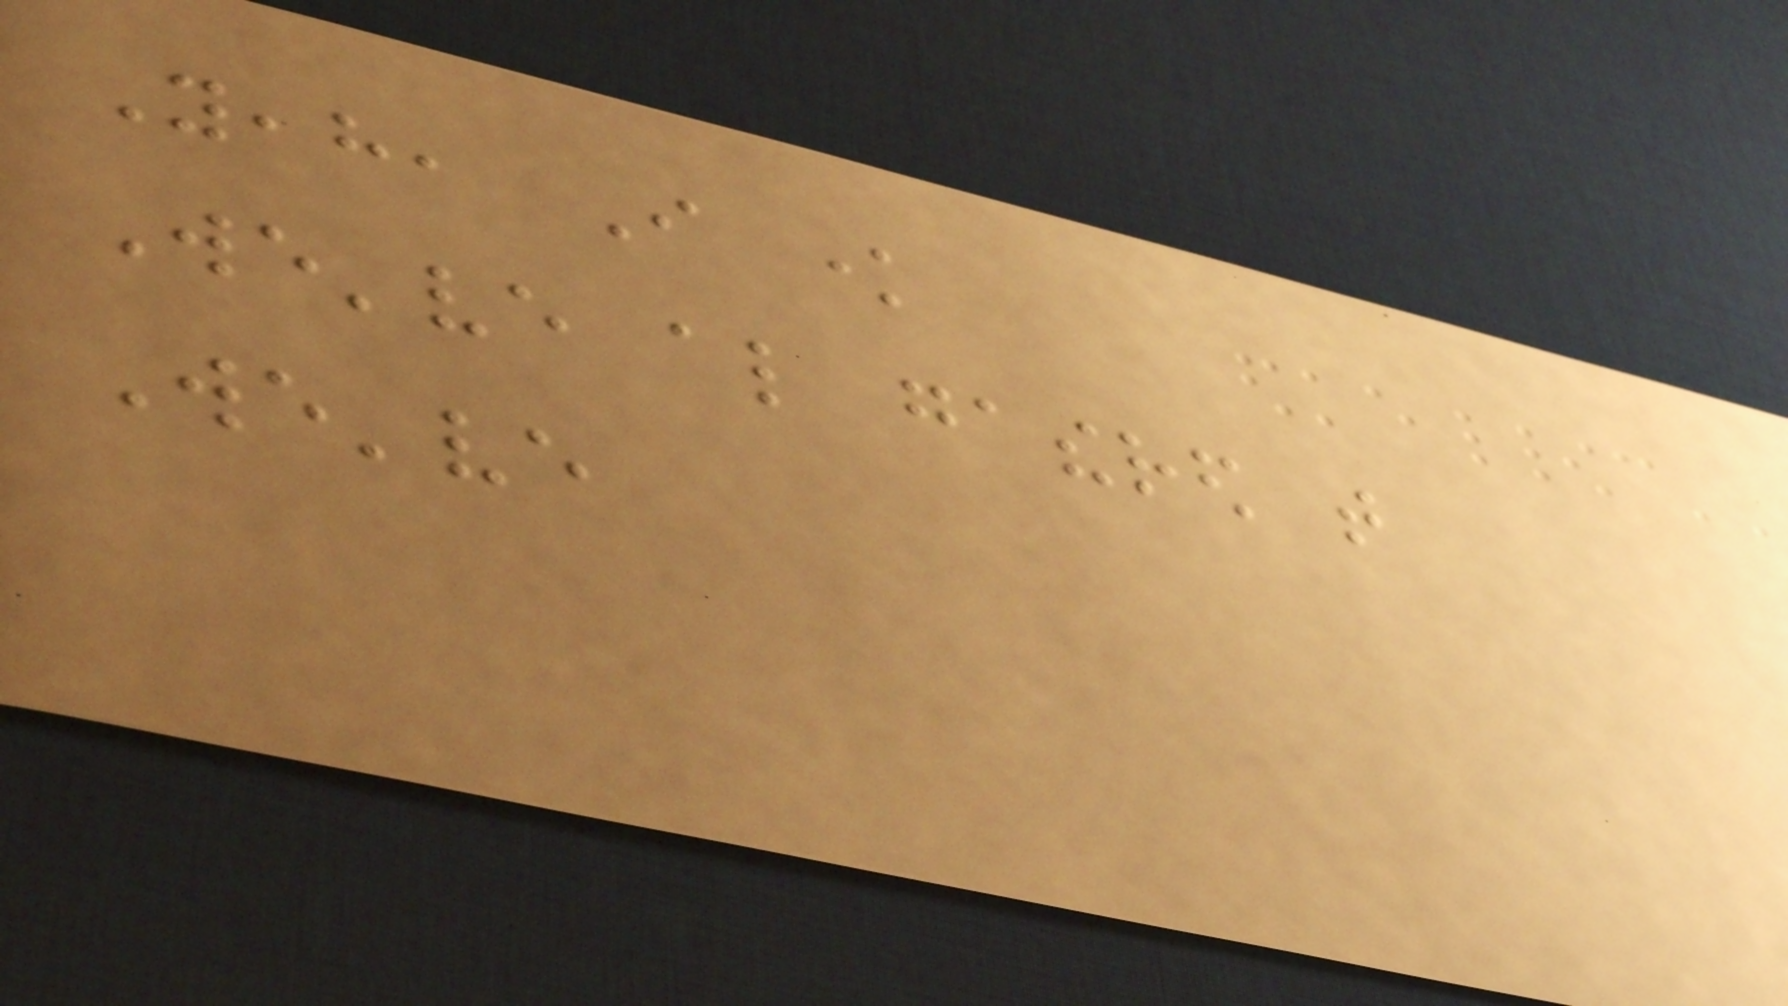Yeah, I know
We've also gathered that
We've
